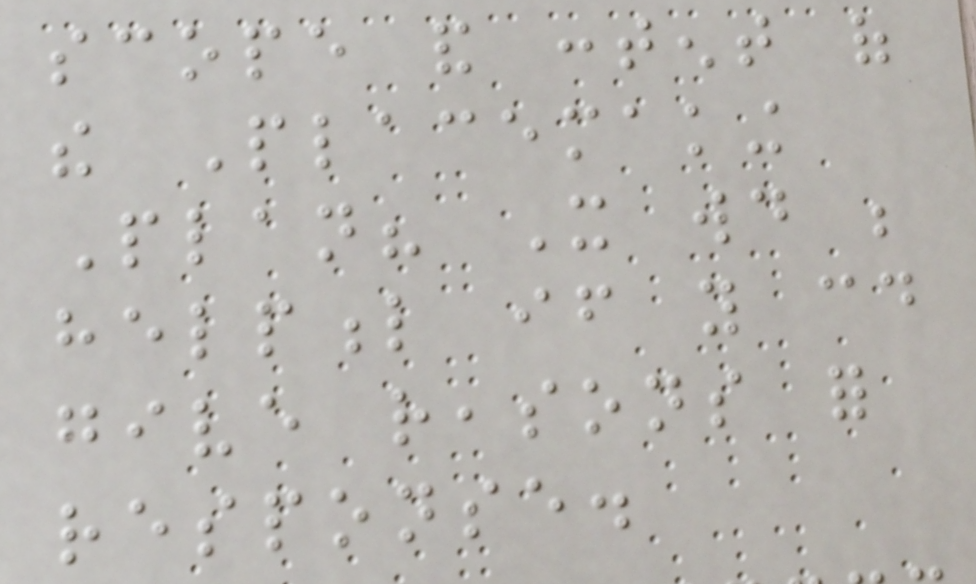scope and content of
the Placemaking
Plan? It would be
helpful if you could
give reasons for
response.
